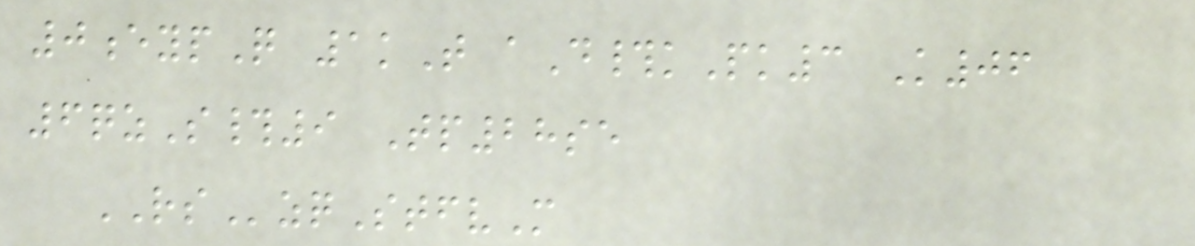0eypQ 1kT aD#kPk3 K06
6qzS#9 Tp28se
RSzqStfvM
